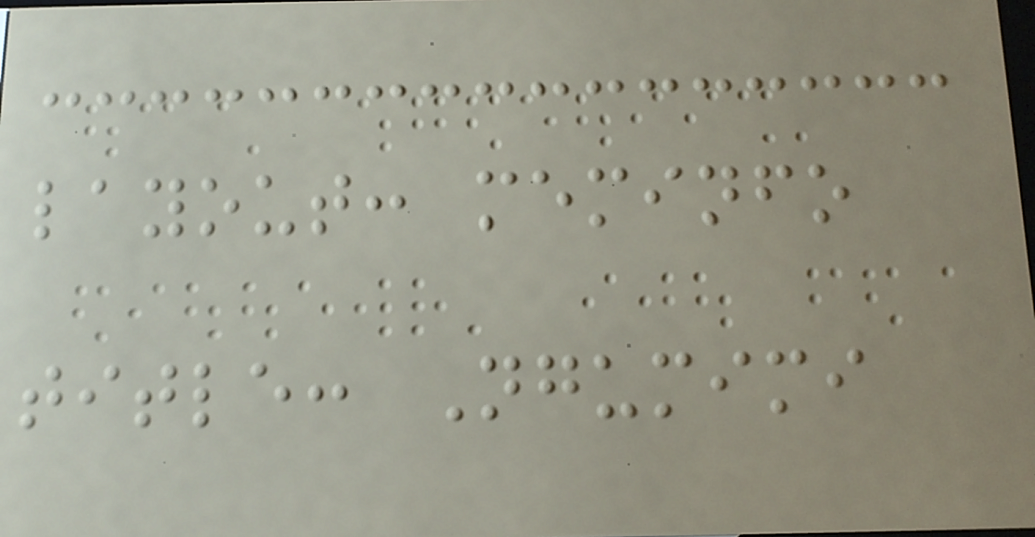layout: meminfo
title: Ngumimi
